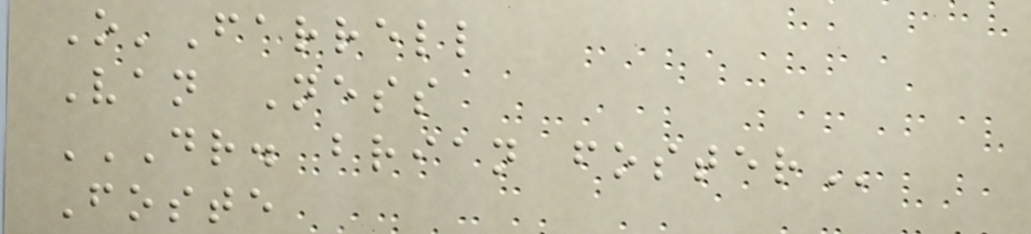O'Farrell
Van Ness
DR. BRIAN FOSTER
Foste
